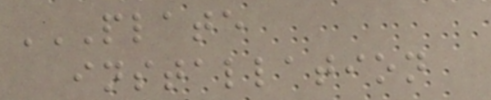PLATE
INSTALLATION
